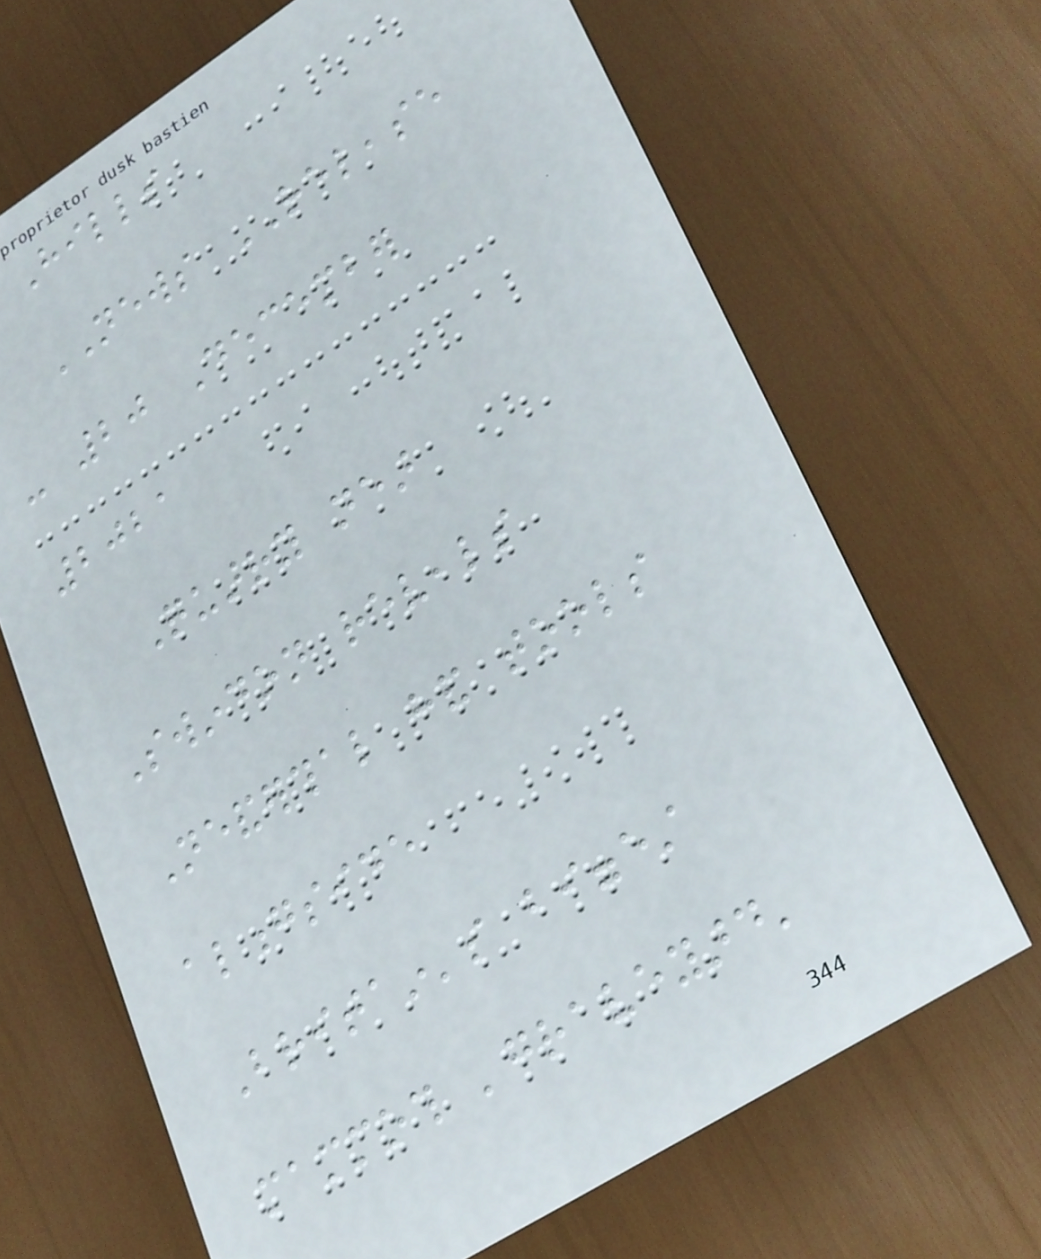Hills
NEWS RELEASE
- 20 December
2021
Quarry near
Swindon reveals
Neanderthal hand tools
alongside
Britain's biggest
mammoth 'graveyard'
